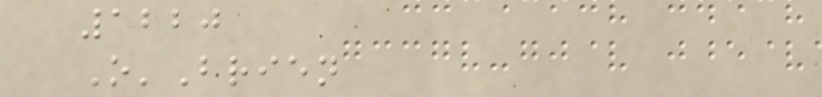1220
O'Brien
